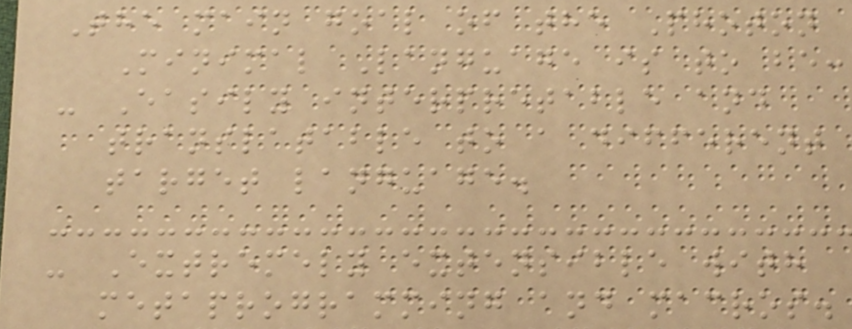The main goal of the Photon
Minimal Language is to be:
- Easily interpretable and
translatable to a different
target language.
- Extremely extensible with
metaprogramming and macros.
